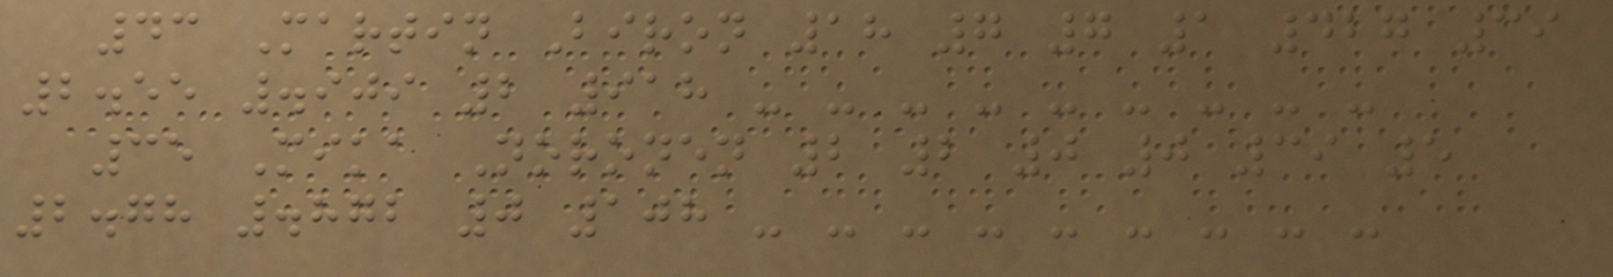43 Martin Biron 18 7 7 1 427 39
2.55 .909 2 918 - - - - - - - - -
35 Mika Noronen 2 2 0 0 39 5
2.78 .872 0 108 - - - - - - - - -
